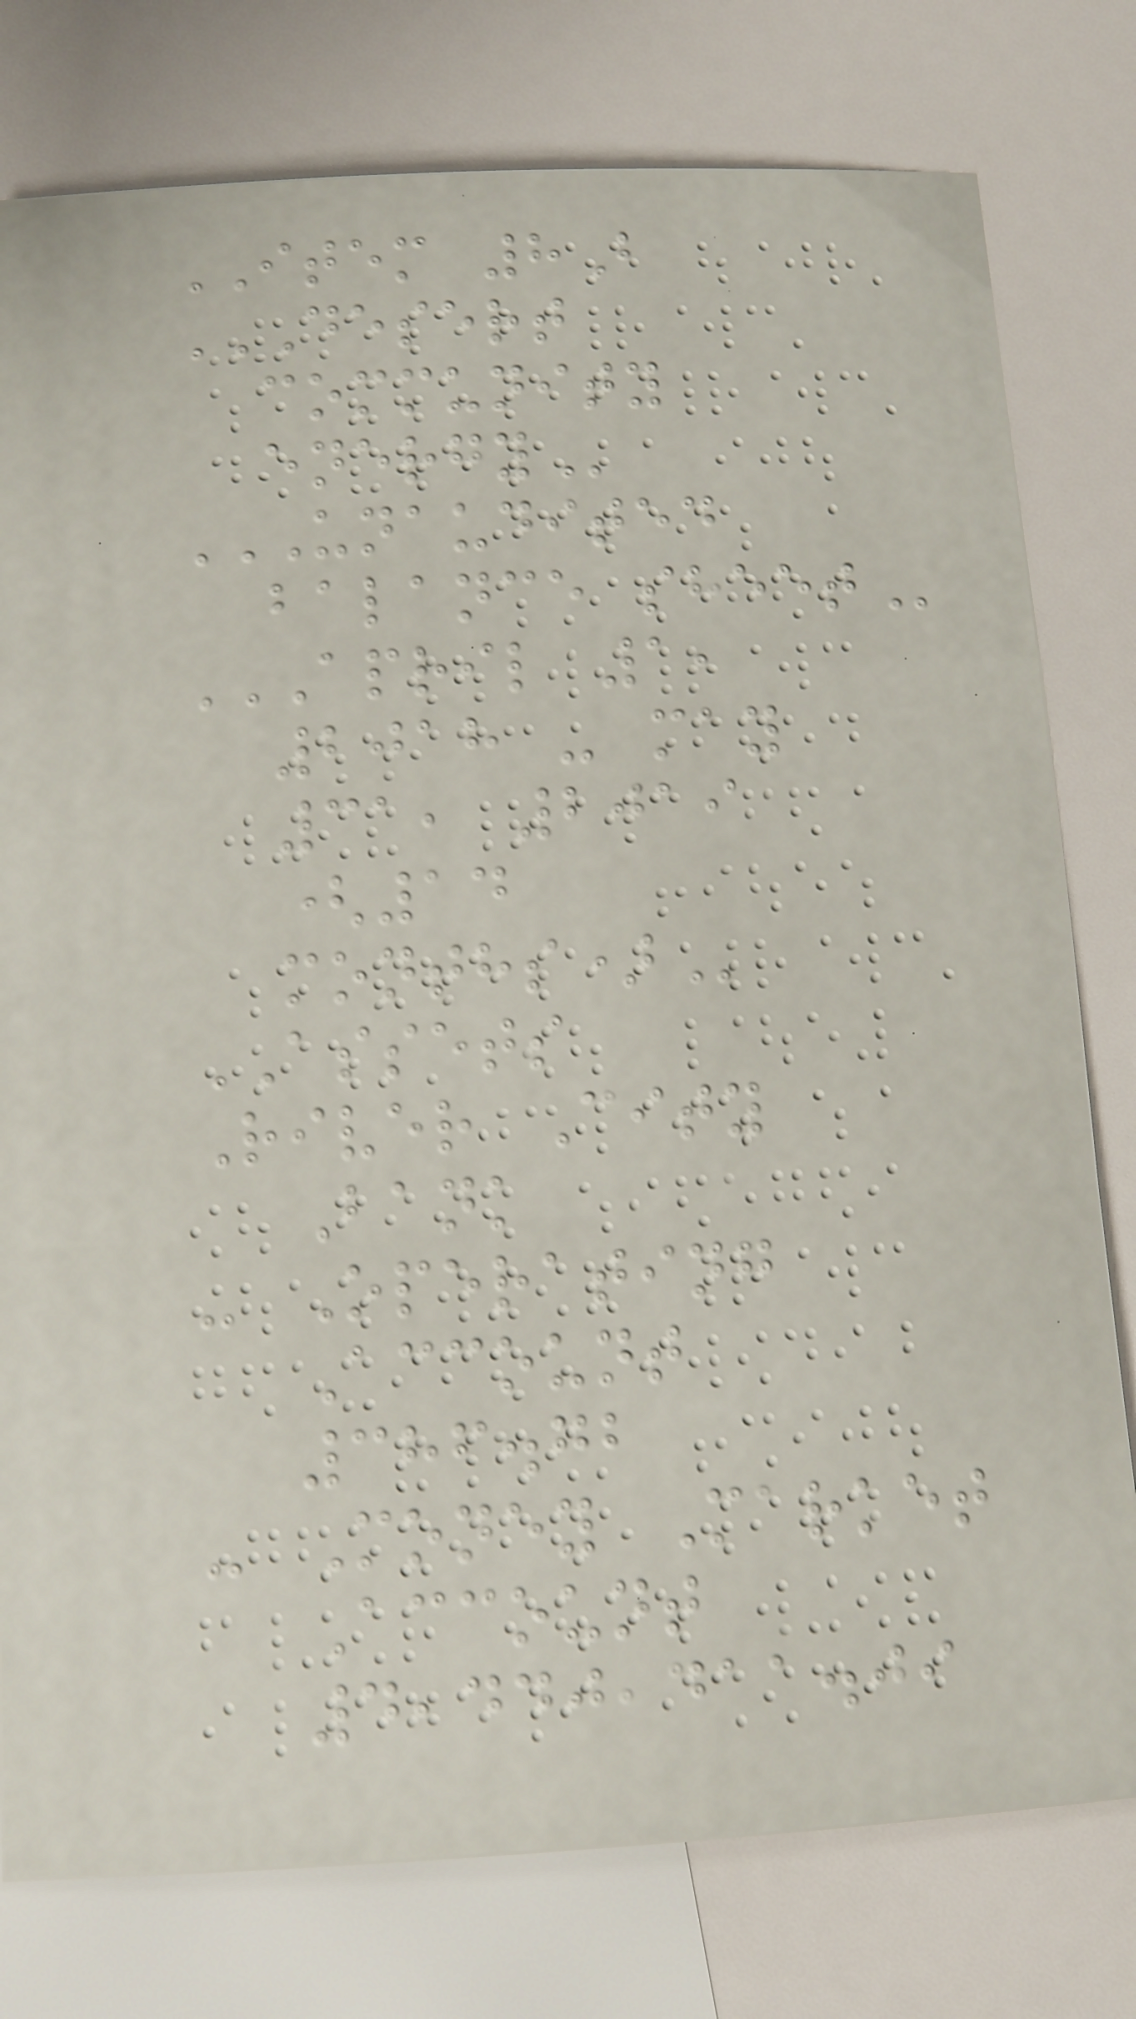ITEM 8B
DESERT
COMMUNITY
ENERGY
UNAUDITED
BALANCE SHEET
APRIL 1,
2018 - MAY
31, 2019
(14
MONTHS)
ASSETS
River City
Bank
- Operating
Account
386.72
- Money Market
Account
4,440,411.09
